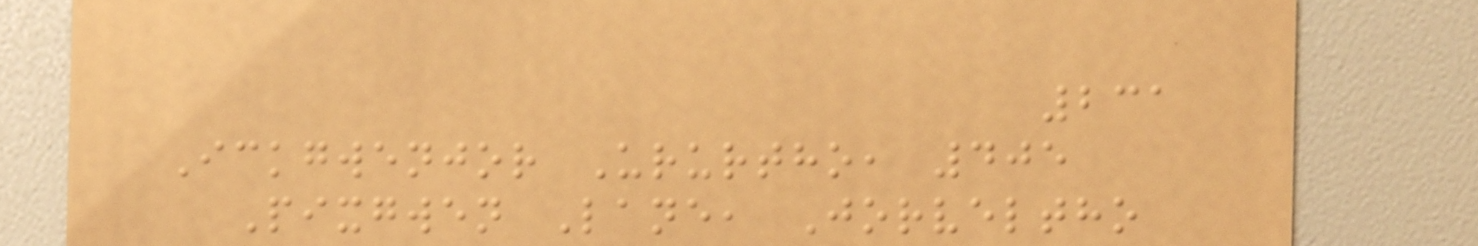231
Ickgwenjor Ururtho, 405
Pixgwen Lane, Jorveltho
